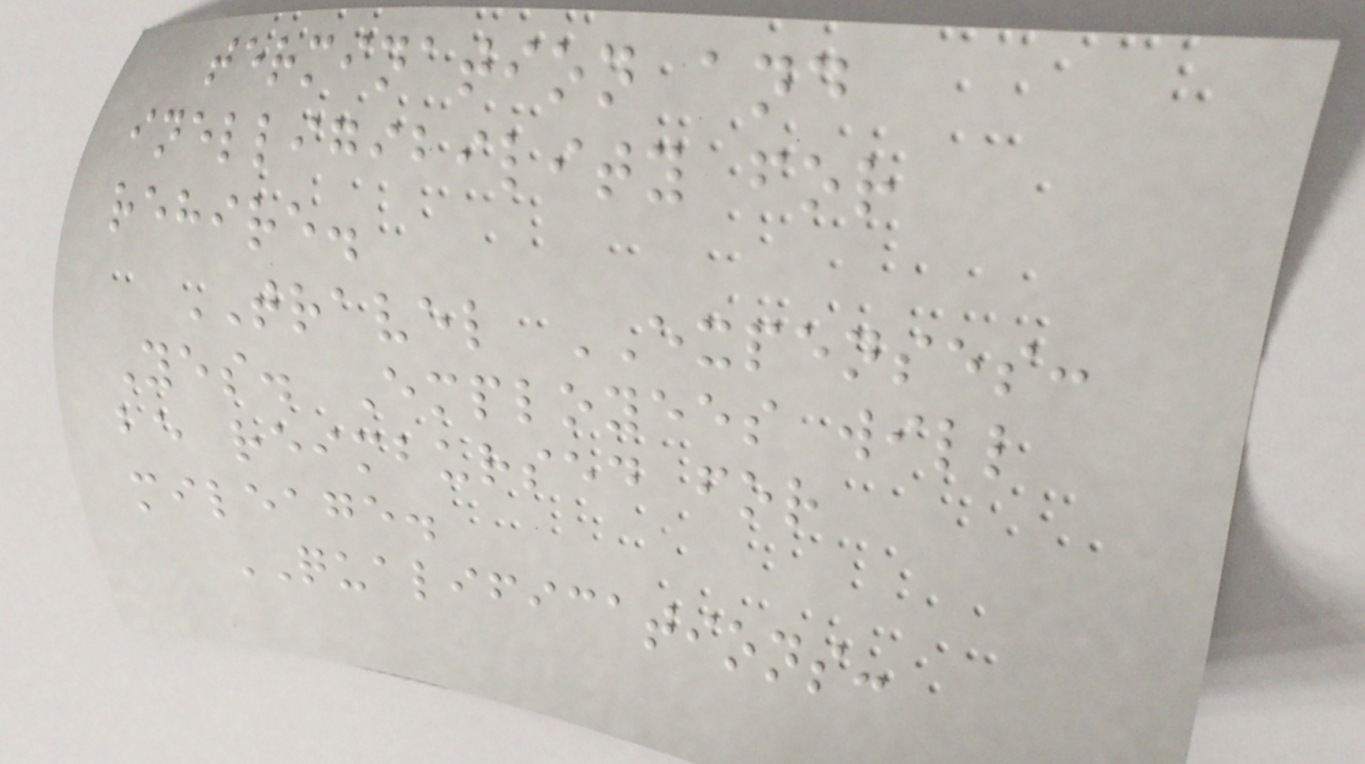termination and
inelligibility for
rehire.
TRAVEL EXPENSES:
Yes. Employees will
be reimbursed for
mileage.
QUALIFICATIONS:
